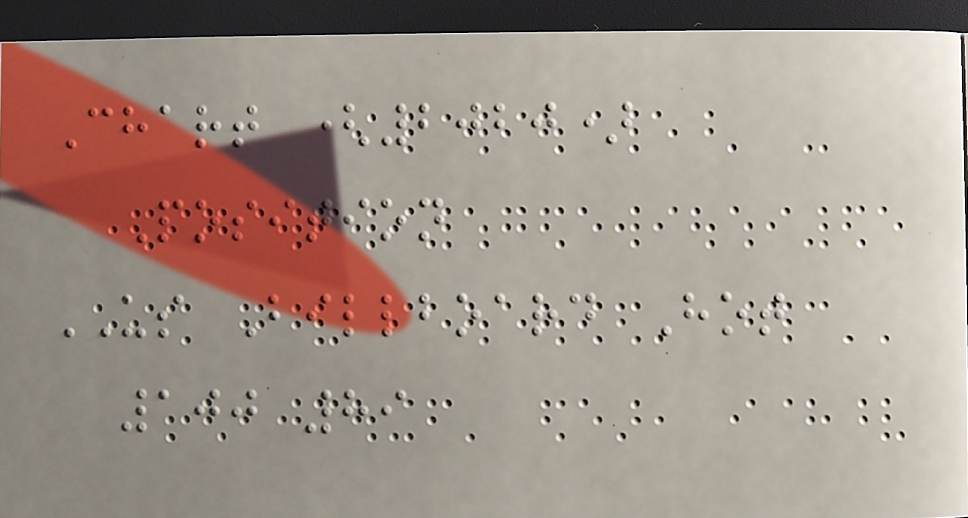Chart (2020)
Position
US Billboard Hot
100 89
